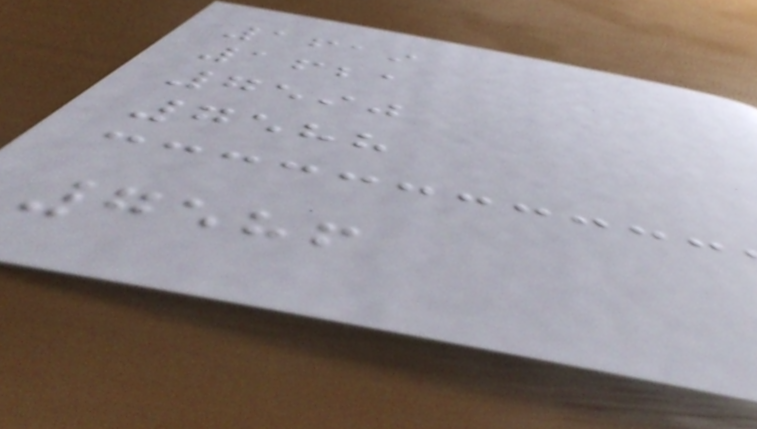1619
1621
7590
7588
7586
